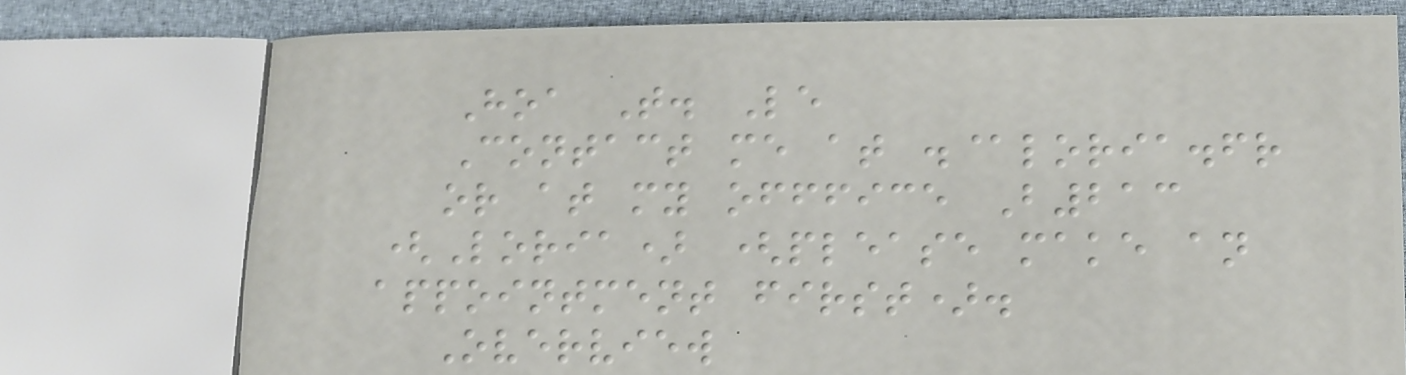Hoa T. Le
Contact me at .@loria.fr
or at my offfice B213
(Loria) (please make an
appointment first).
Overview
